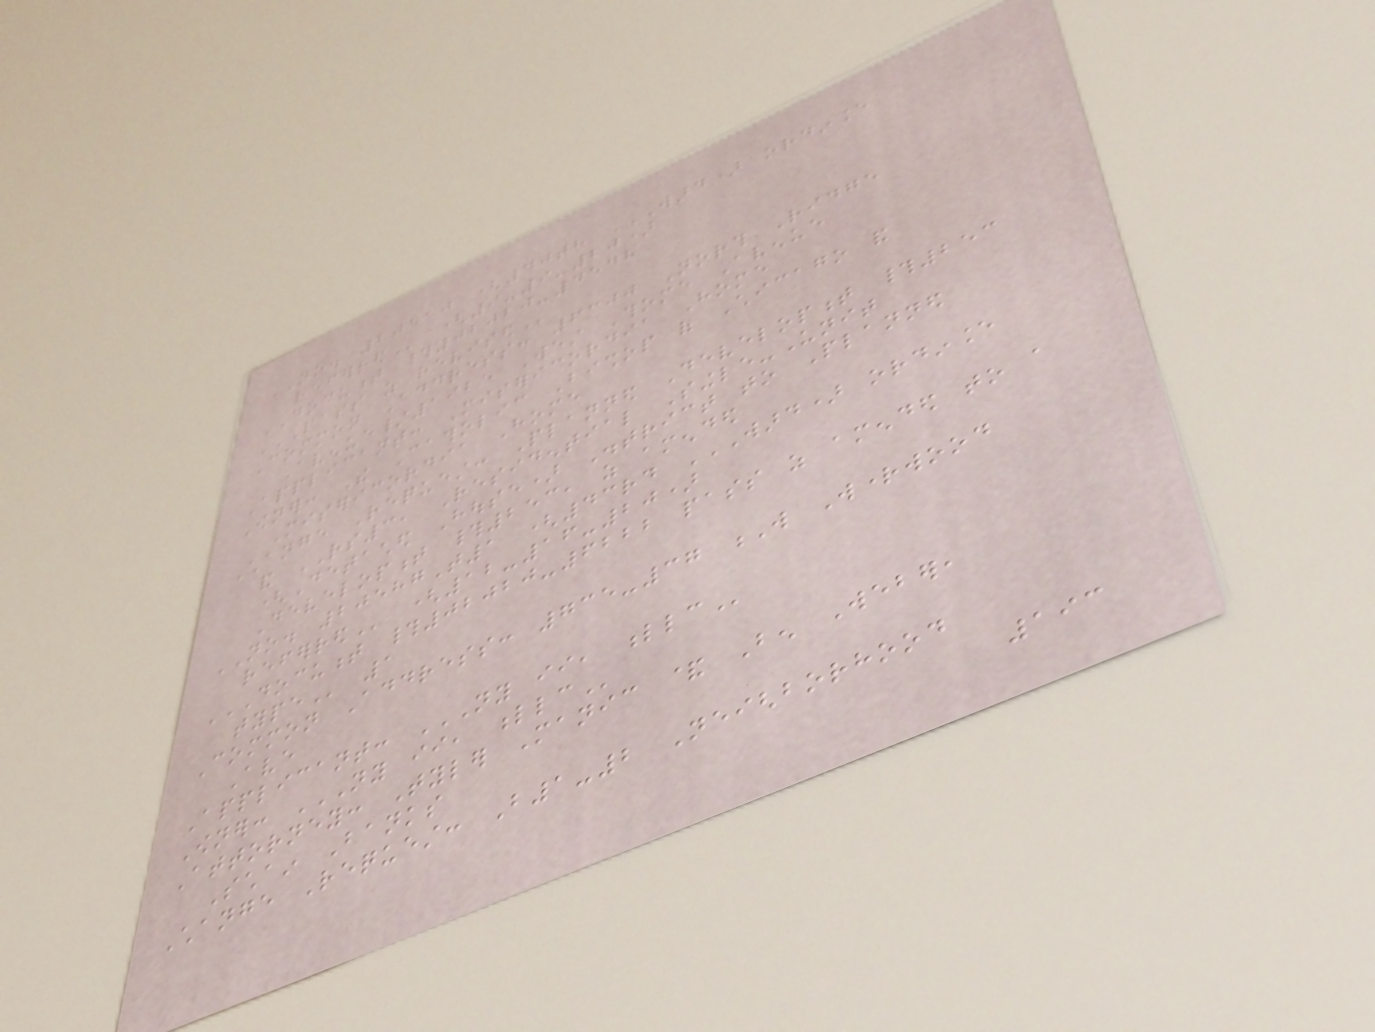NO. 20510 (40th WARD) ORDINANCE
REFERRED (9-9-20)
DOCUMENT #02020-4548
PASS AS REVISED
Common Address: 6300 North Ridge
Avenue/1925 West Thome Avenue
Applicant: Misericordia Home
Owner: The Catholic Bishop of Chicago and
Misericordia Home
Change Request: Planned Development #253
and RS3, Residential Single-Unit
(Detached House) District to Planned
Development #253, as amended
NO. 20587T1 (43rd WARD) ORDINANCE
REFERRED (12-16-20)
DOCUMENT #02020-6222 PASS AS AMENDED TO A
TYPE 1
Common Address: 735-37 W Wrightwood
Ave
Applicant: NY II, LLC
Owner: NY II, LLC
Attorney: Tyler Manic & Ben Weber,
Schain Banks
Change Request: B1-2 Neighborhood
193
